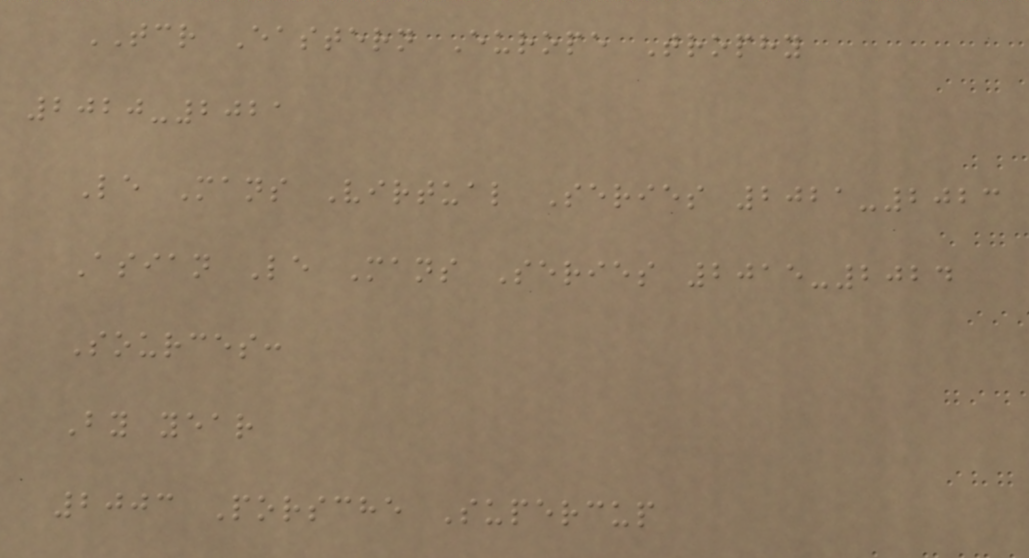TCR Eastern Europe Trophy
2020-2021
Le Mans Virtual Series 2021-2023
Asian Le Mans Series 2015-2024
Sources:
By year
2003 Porsche Supercup
